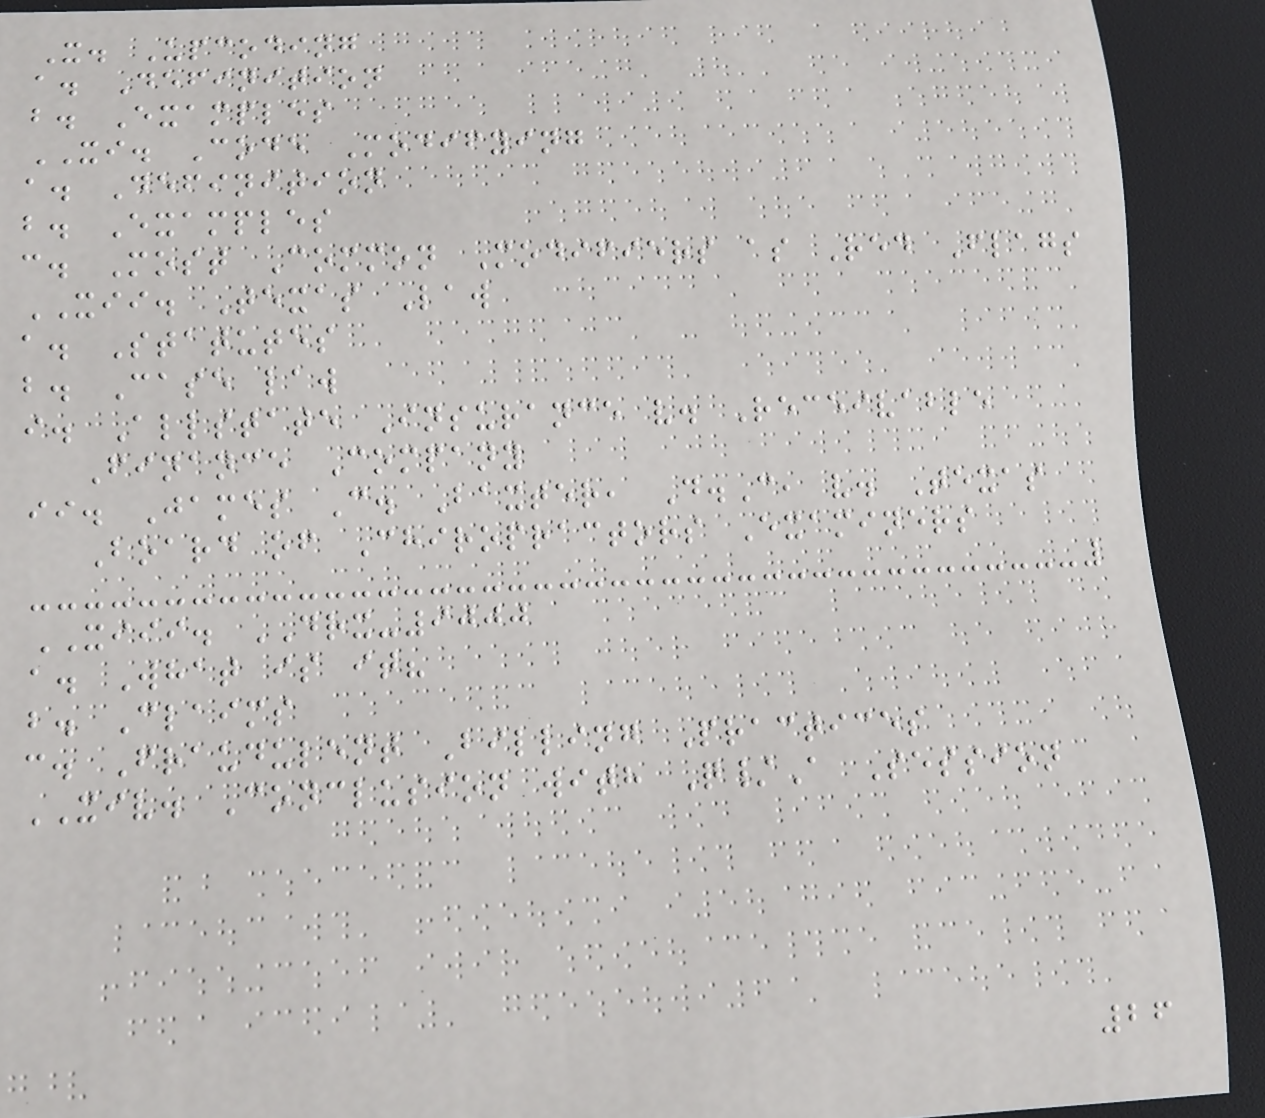X. Upcoding
a. Definition
b. Examples
XI. Code Modifying
a. Definition
b. Examples
c. Most Common Modifiers as Red Flags
XII. Texas Law
a. Statutes
b. Case law
i. Allstate Insurance v. Receivable
Finance Company
ii. James C. Baxter, D.C, v. Texas
Board of Chiropractors Examiners
XIII. DRX-9000
a. What is it?
b. Claims
c. Fraudulent Billing Practices
XIV. Conclusion with Q/A Session
26
